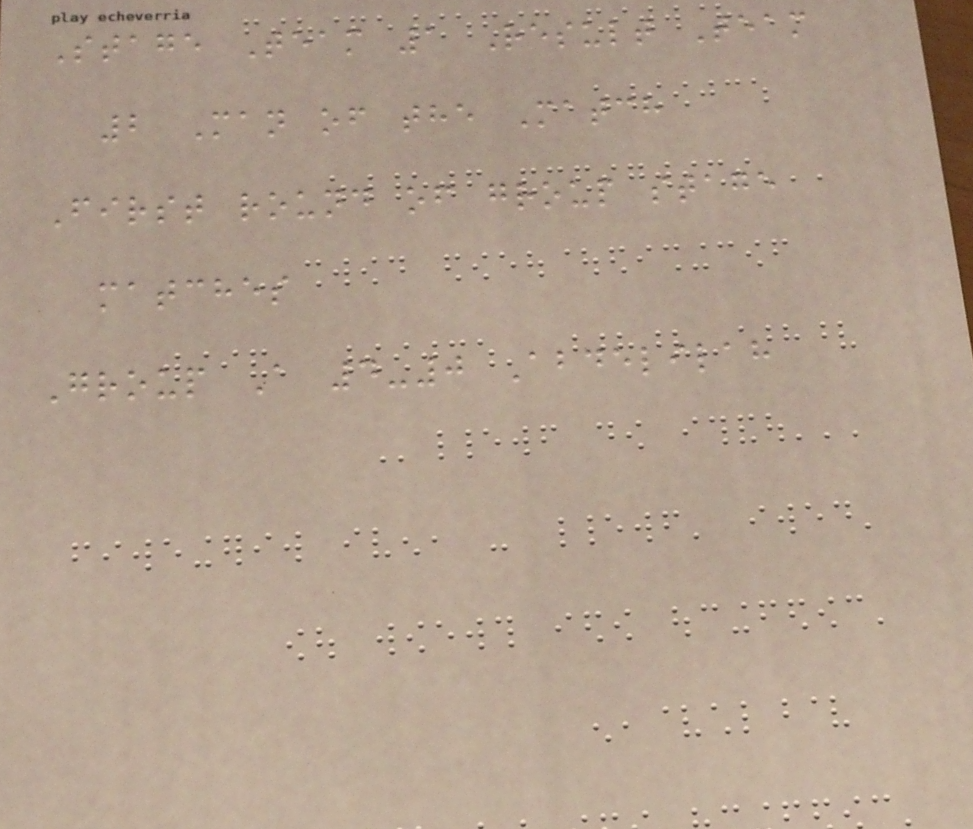Stage Team 1 Result Team
2 Man of the Match
First round of group stage
matches
Group A 4-0 Abdelilah
